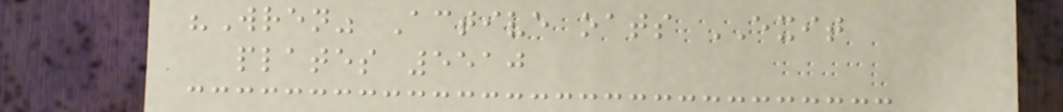"Wren" Active oats EXIT
plates 5510
